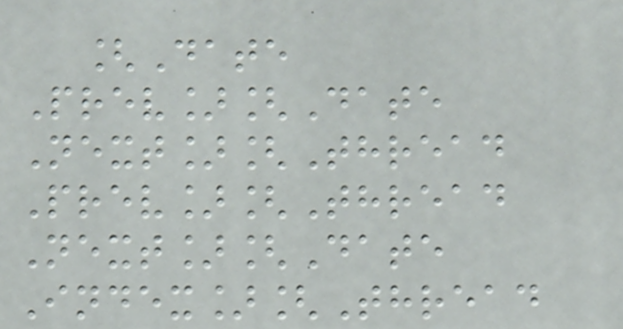[Date
Prev][Date
Next][Thread
Prev][Thread
Next][Date
Index][Thread
